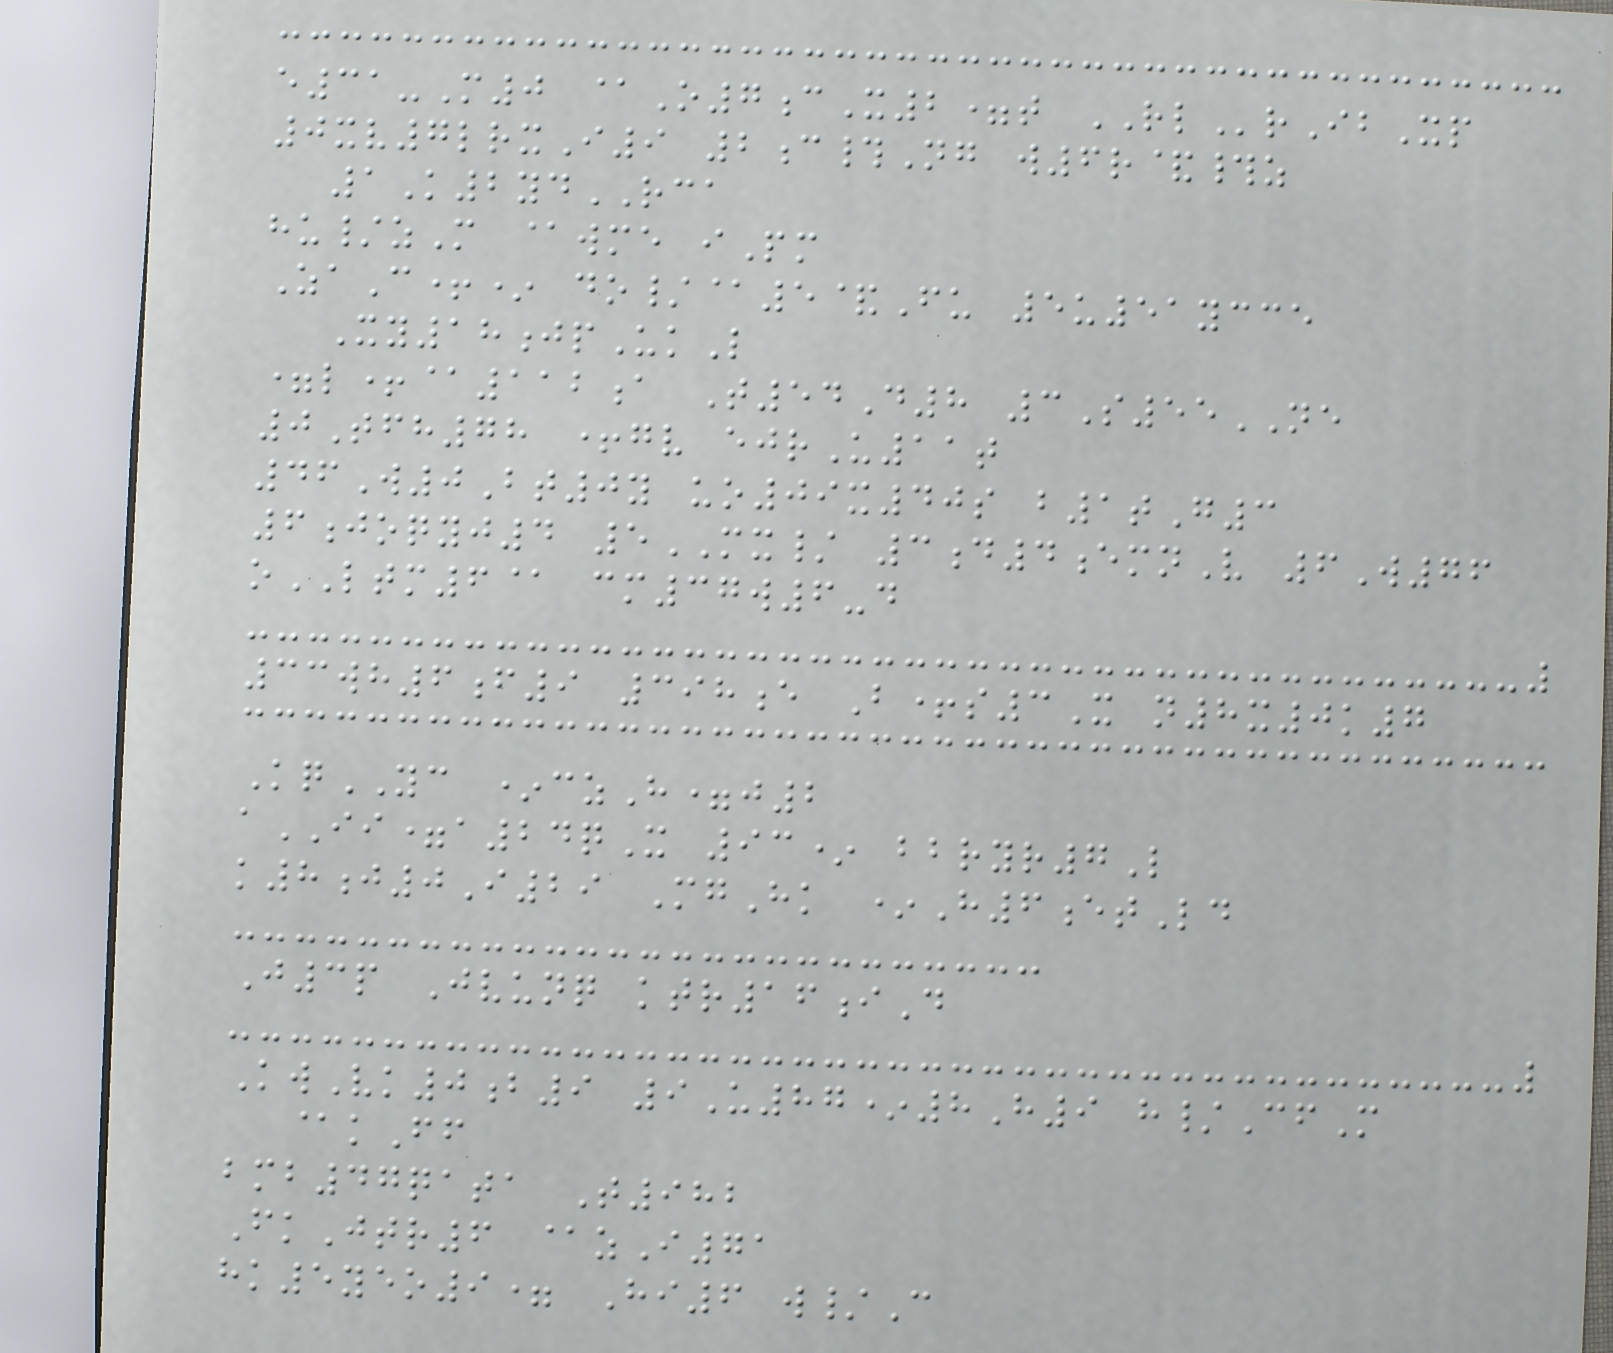e31-M0 @O7cX2=t RLrIbXp
0xv7lrxI9 2c#Ng w6r&#z
1K2ydRCA
hu/zM @wme iPm
ZaC+* do/@5&Fu 5u51ycce
Xy18jpUkL
=l+@112a T54D8 3S55NE
0Tfh78 +gv ejrU11t
46W0Bt0y uo09x40s b1tG3
6joqyj4 5MX/ 3d4emnV 6W76
oLTM6@ cm37w6-d
33wh6f9 398e B+s3X n8x0k7
KqYC *czH=j2
aII=a24qX 93* bbryr7L
k8j0I29 MgHk *H6etLd
J3p Jvunq ktr16iD
KwVk0b9 9U87*8H9 h/CfM
@kFf
bmb47qata T982
FkJtr6 @zI71
hk5yeo9= Hi6 w/C
